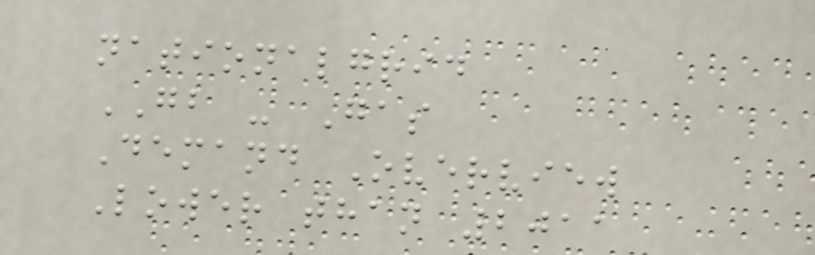nationalgrid
GB - Gas
Demand Overview
Lower than 2011
